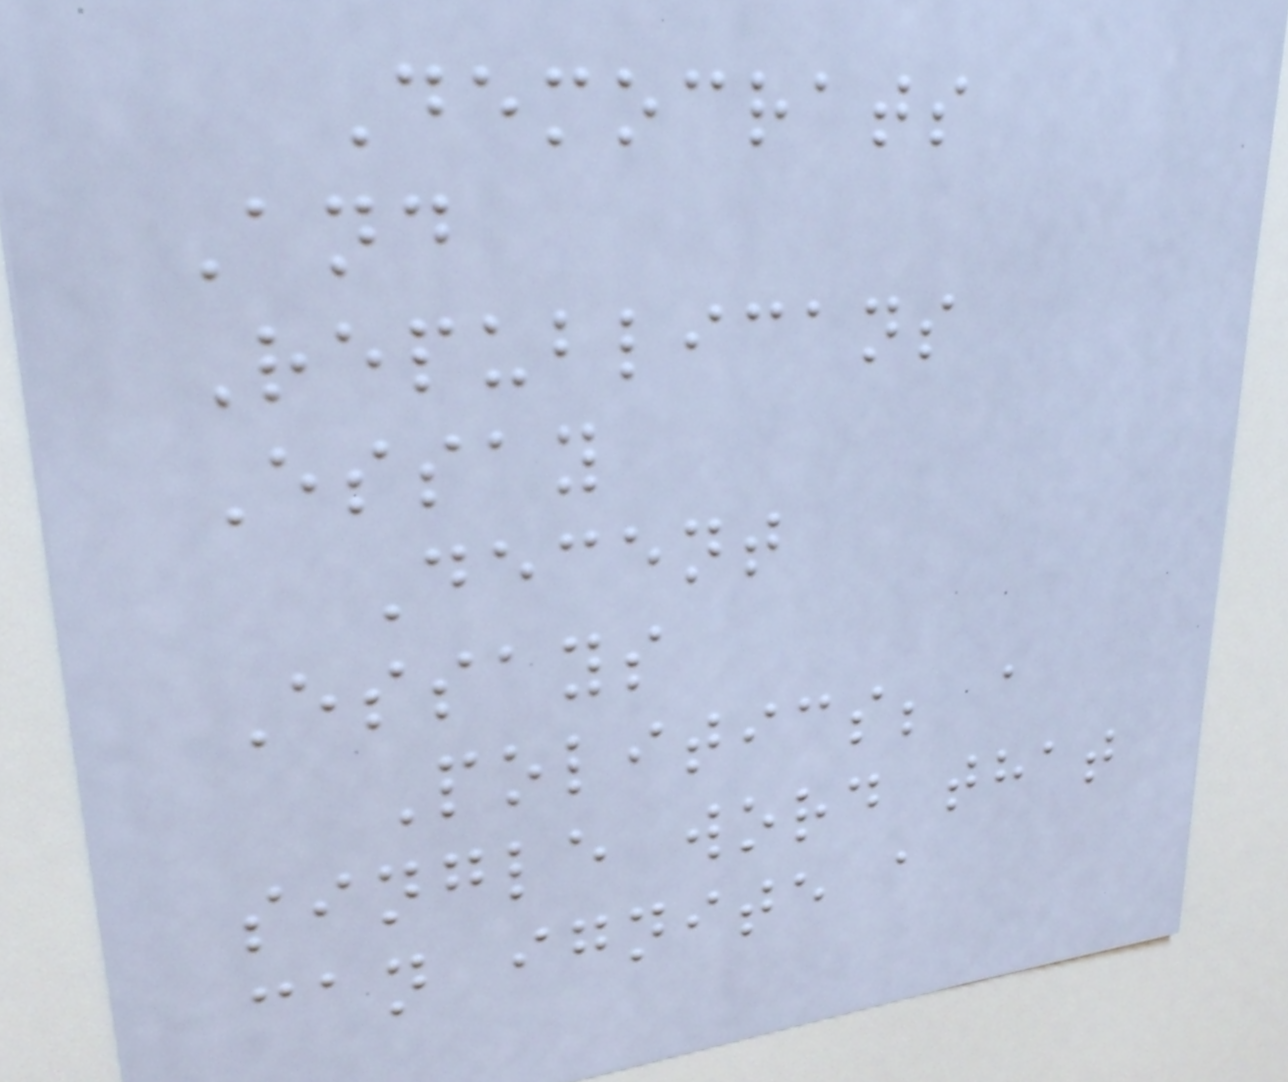Democrats
And
Republicans
Essay
Decent
Essays
Politics; a
single word that
can ignite a
